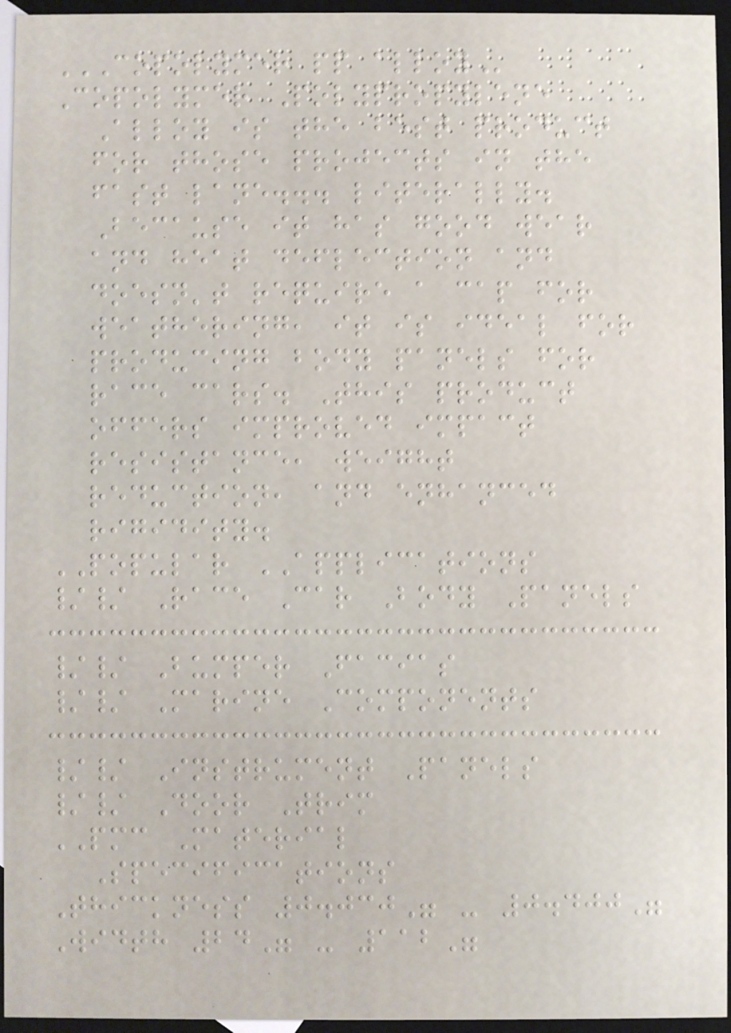COPOLYMER PP ALLOY
Copolymer Polypropylene
Alloy is the best product
for those projects in the
fast lane... literally.
Because it has good wear
and heat deflection and
doesn't require a cap for
weathering, it is ideal for
producing body panels for
race cars. This product
offers improved impact
resistance, weight
reduction, and enhanced
rigidity.
POPULAR APPLICATIONS
// Race Car Body Panels
// Bumper Facias
// Marine Components
// Instrument Panels
// Door Trim
PMC Material
Specifications
Thickness 0.030" - 0.400"
Width 24" - 112"
